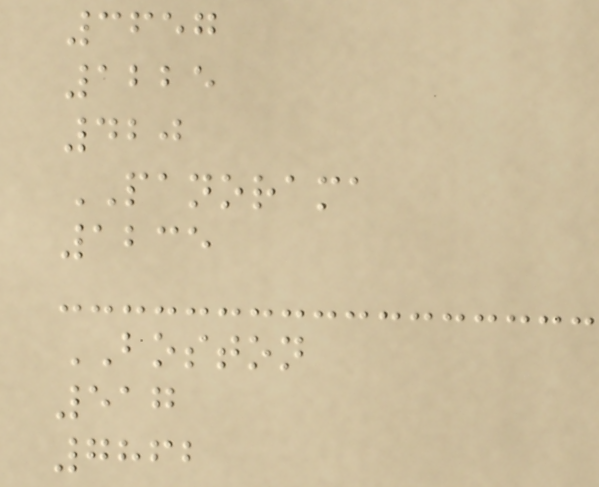3657
1225
420
PANORAMA
1235
BOSTON
517
7862
